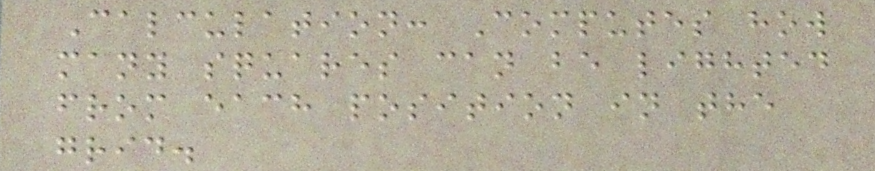Calculation: Computes how
many squares can be lighted
from each position in the
grid.
